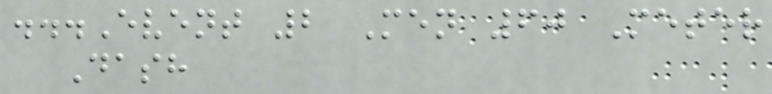...Event 2 Men 60 Meter
Dash
